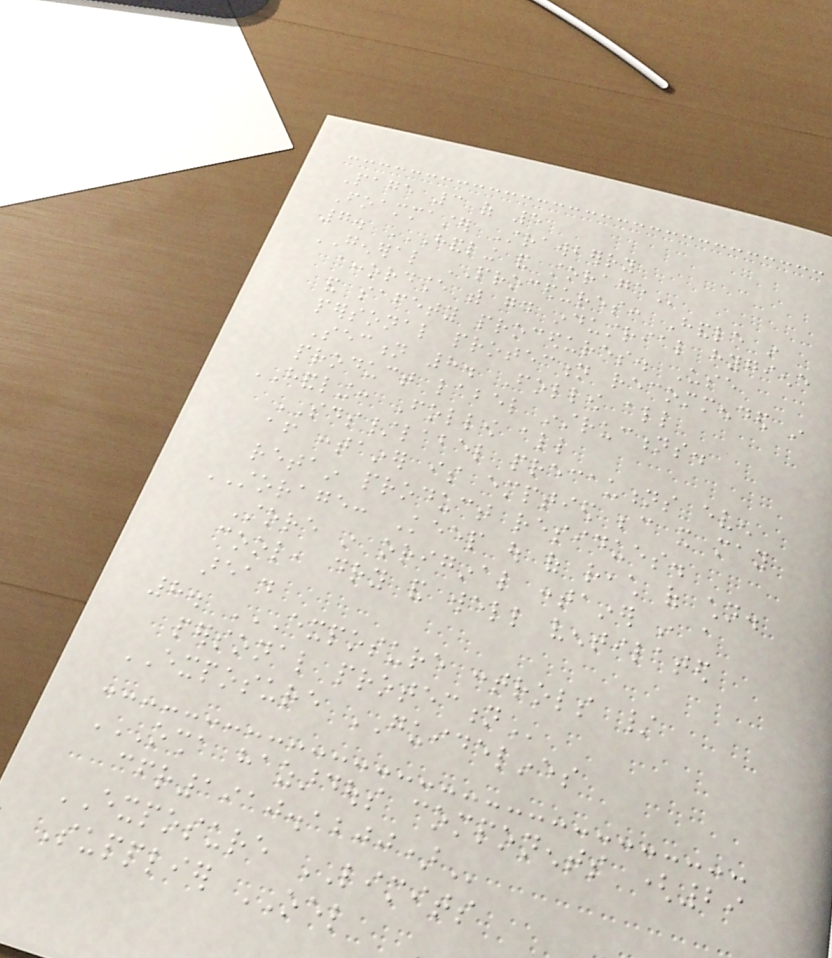Page 3 of 5
Foammaster Strawberry
7. HANDLING AND STORAGE
GENERAL PROCEDURES: Handle in
accordance with good industrial hygiene
and safety procedures. Use
personal protection recommended in
Section 8. Follow all
product label instructions.
HANDLING: Follow all
SDS/label precautions even
after container is emptied because it may
retain product residues.
STORAGE: Keep out of reach of children.
Store in original container in a
cool, dry and well ventilated
area.
8. EXPOSURE CONTROLS /
PERSONAL PROTECTION
EXPOSURE GUIDELINES
OSHA HAZARDOUS COMPONENTS (29
CFR1910.1200)
EXPOSURE LIMITS
Supplier OEL
